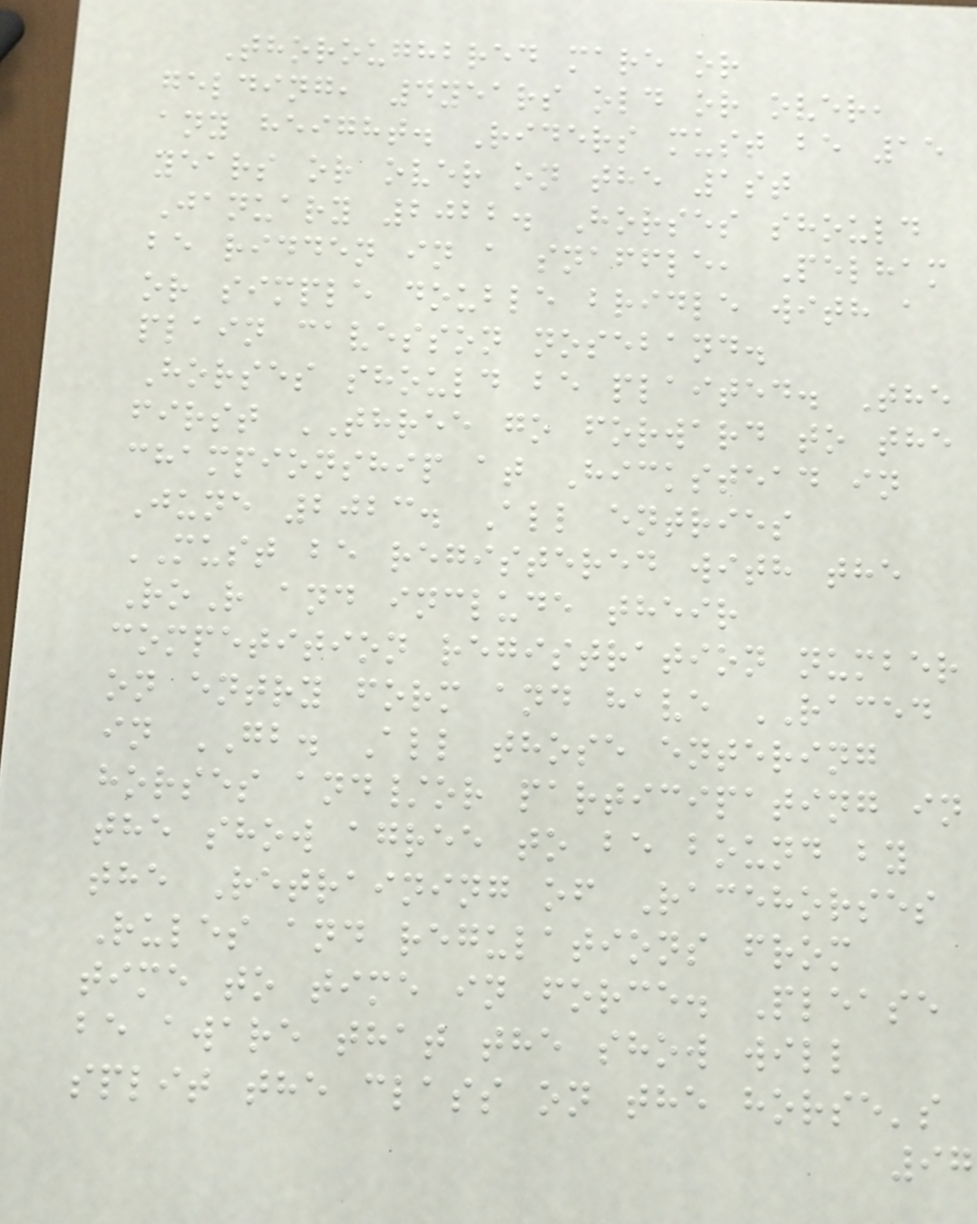Thoroughbred mare or
gelding, 4years old or over,
any height. Riders must be 15
years or over on the 1st
January 2022. Horses should
be ridden in a snaffle, Pelham
or simple double bridle with a
plain cavesson noseband.
Horses should be plaited. The
first THREE go forward to the
championship at Hickstead in
June 2023. All entries
MUST be registered with the
RoR and include their
competition registration number
on entry form and have RACED
in GB. All those entering
horses and/or participating in
the show agree to be bound by
the Retraining of Racehorses
Rules and regulations from
time to time in force. Please
be aware that the show will
split the class on the horse's
97
